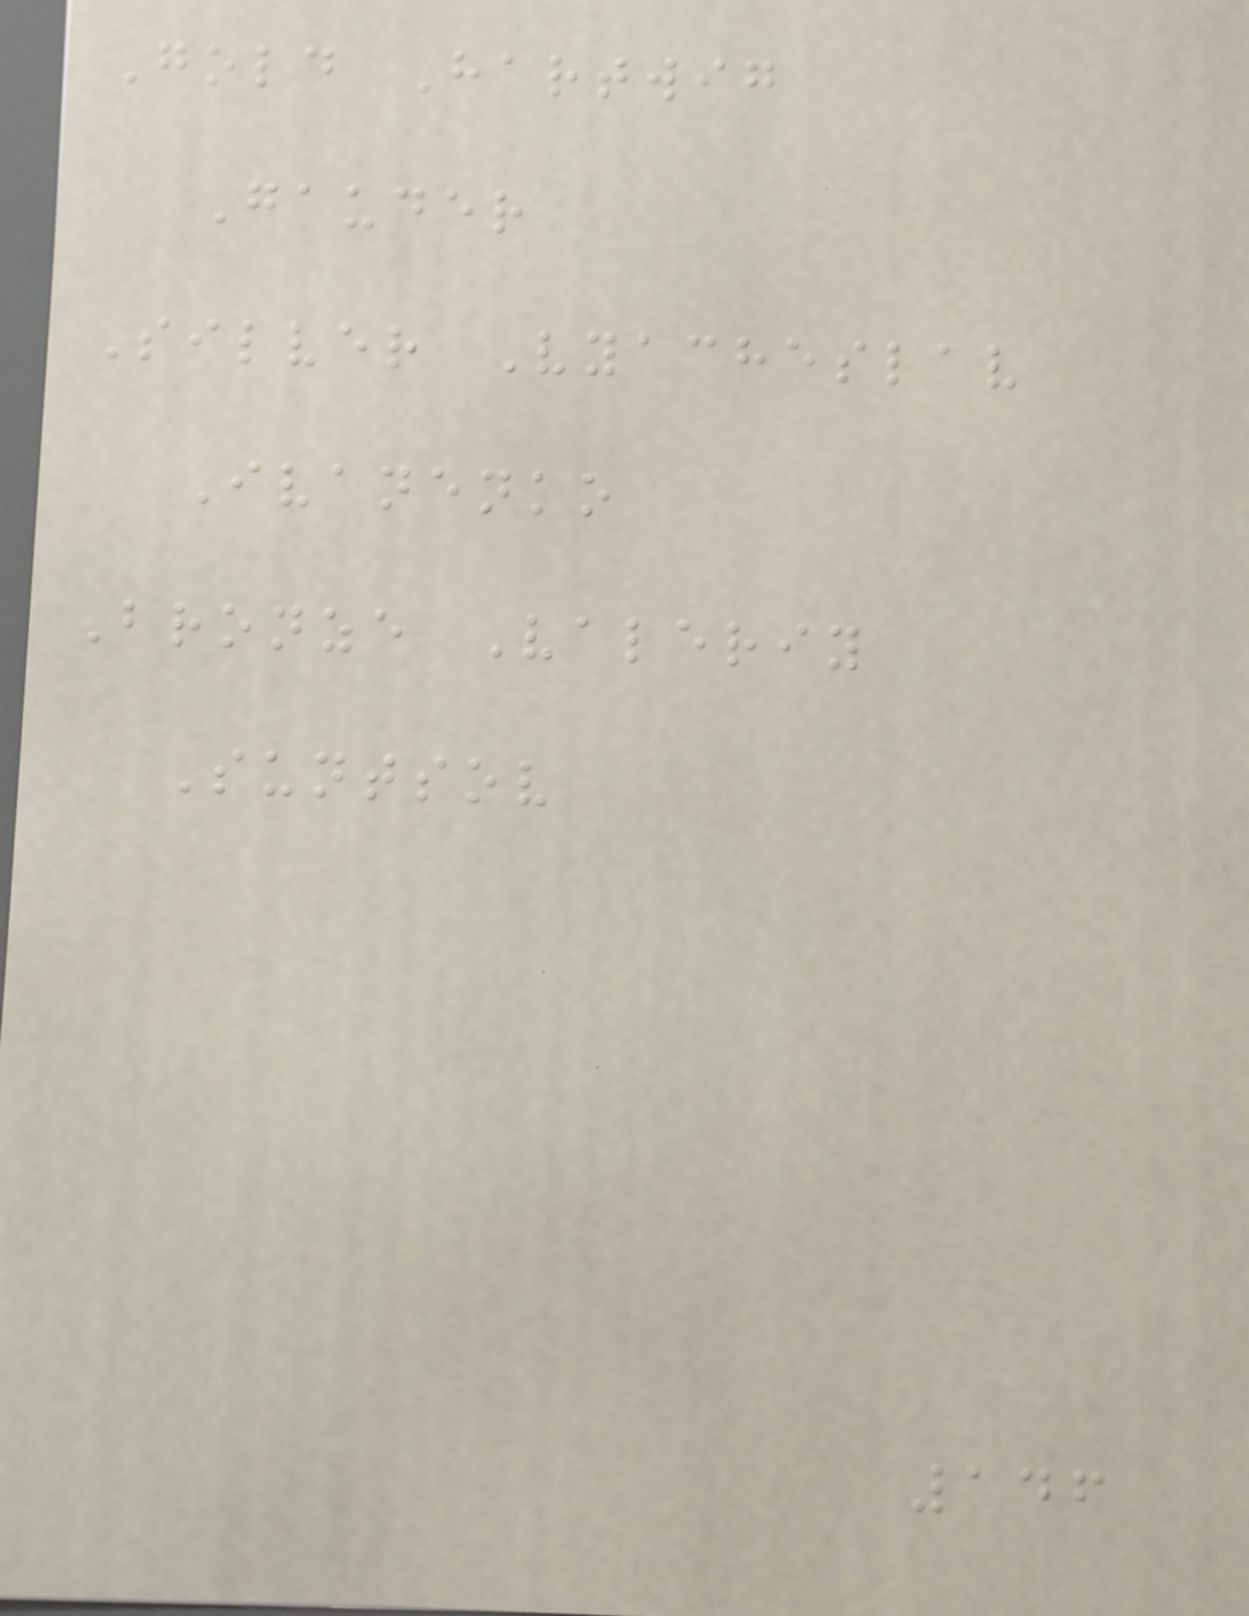Gold Hartwig
Gauder
Silver Vyacheslav
Ivanenko
Bronze Valeriy
Suntsov
146
